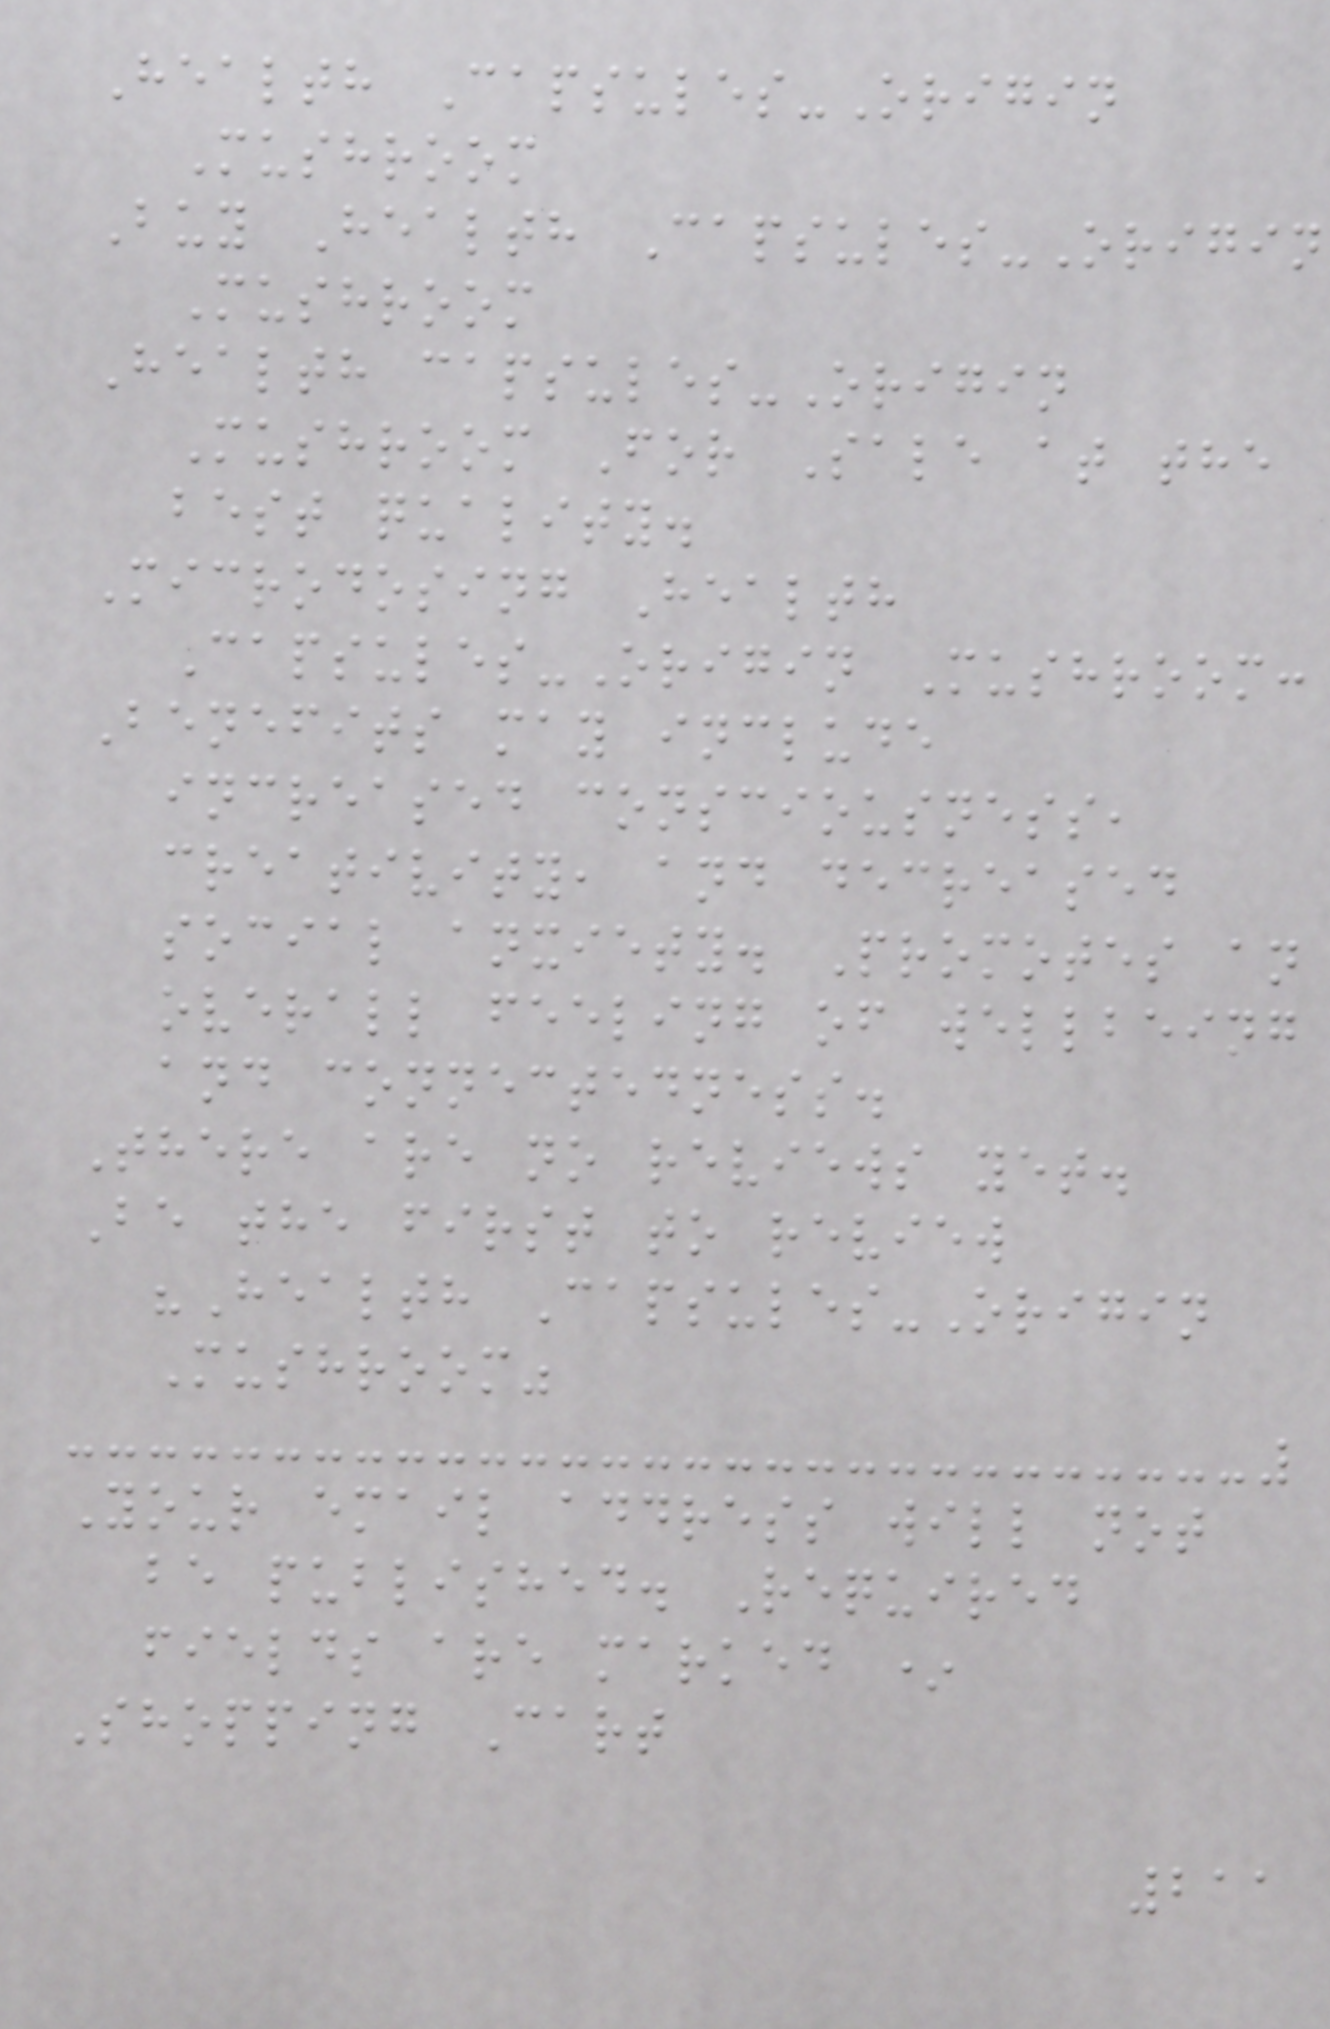Health Capsules-Origin
Mushroom
Buy Health Capsules-Origin
Mushroom
Health capsules-Origin
Mushroom For Sale at the
best quality.
Microdosing Health
Capsules-Origin Mushroom:
Benefits may include
increased consciousness,
creativity, and decreased
social anxiety. Promotes an
overall feeling of wellbeing
and connectedness.
There are no reviews yet.
Be the first to review
"Health Capsules-Origin
Mushroom"
Your email address will not
be published. Required
fields are marked *
Shopping Cart
211
